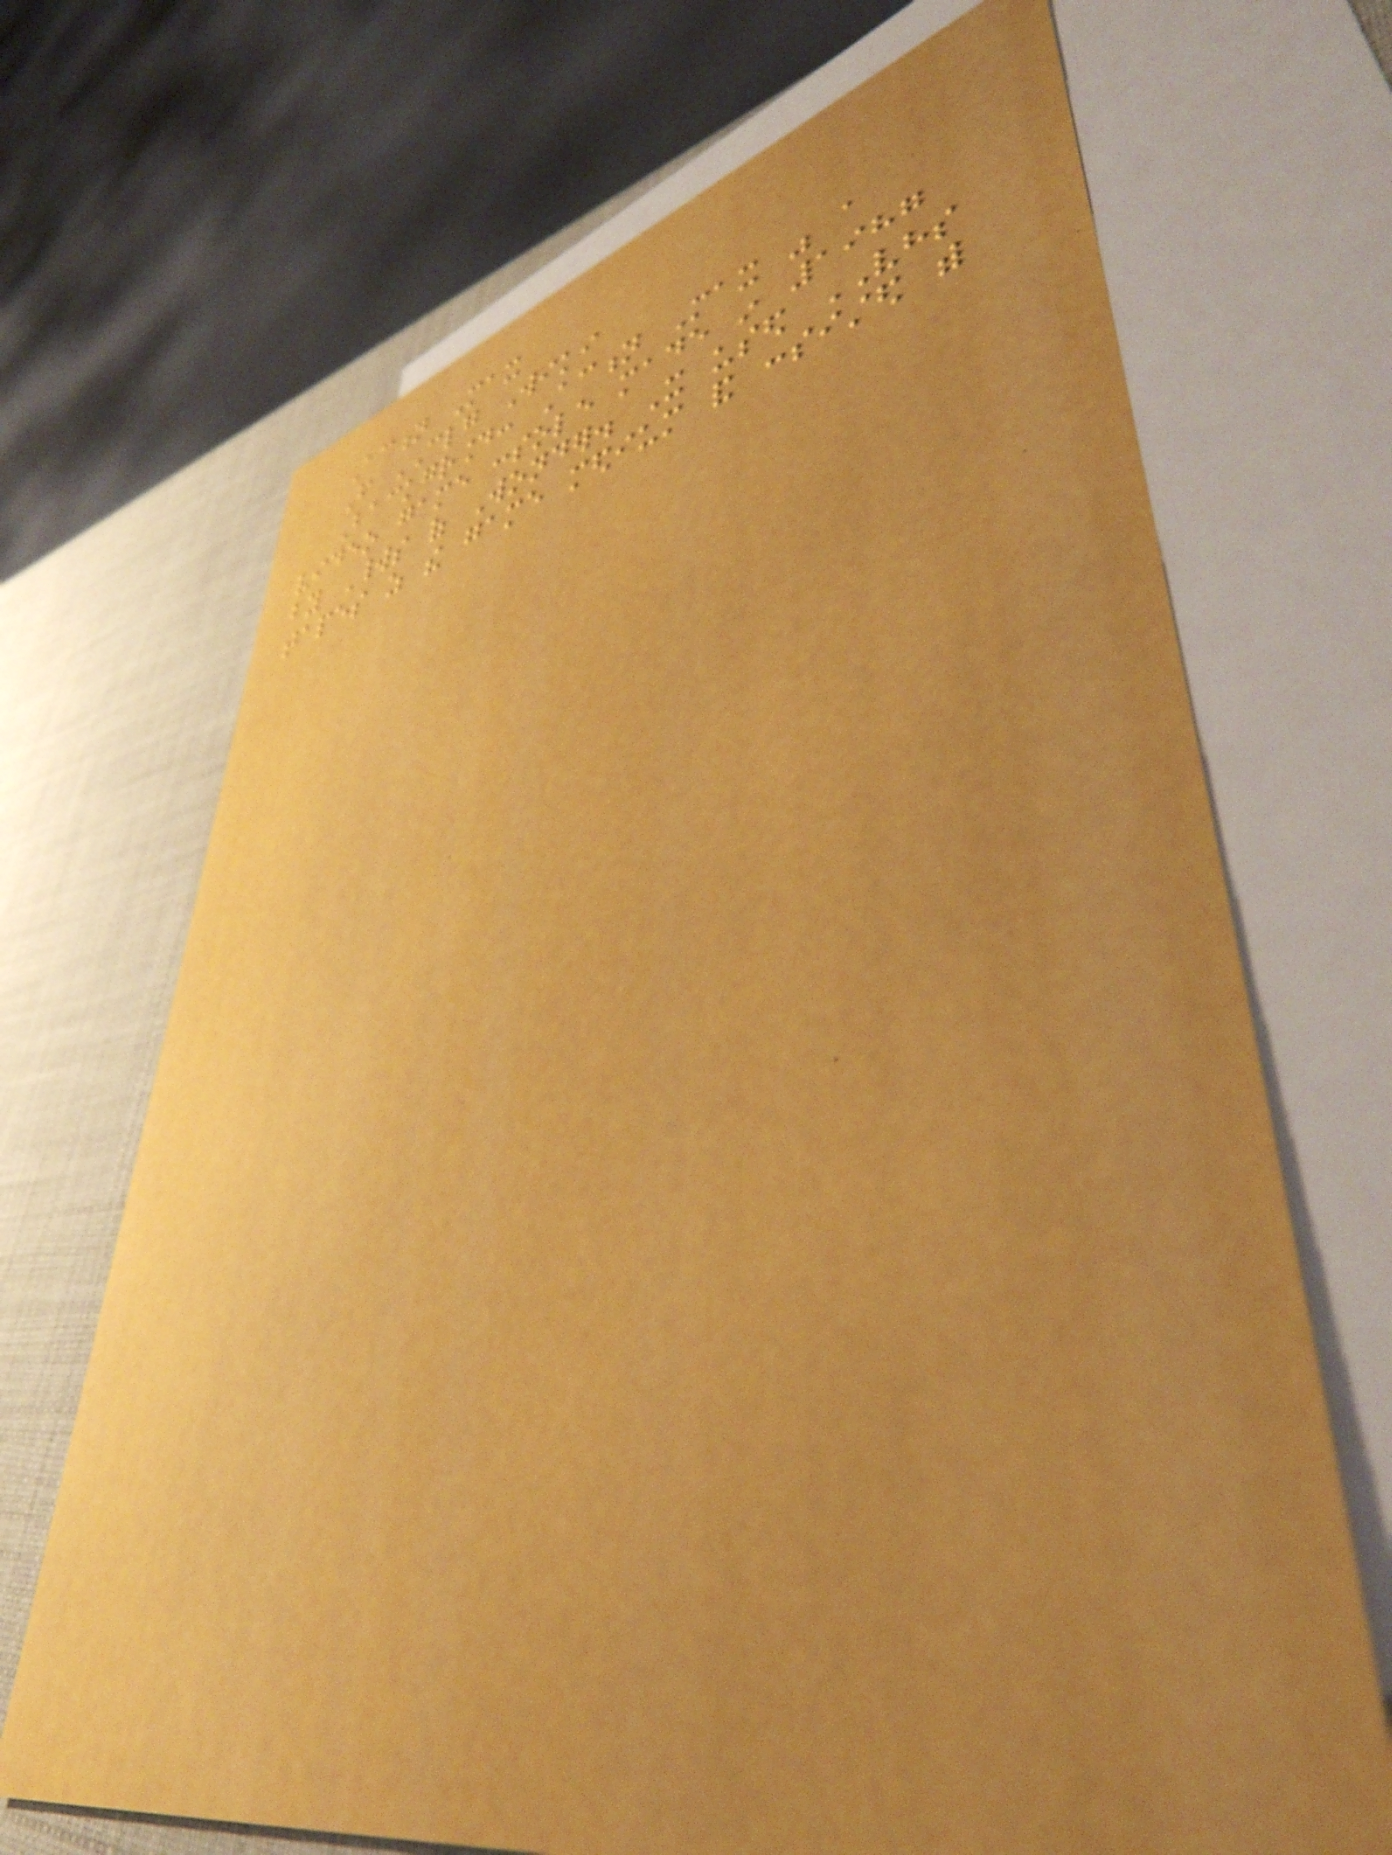Action Max
From CLG Wiki
Background: Action Max was a
video game console made in 1987
by Worlds of Wonder. It used VHS
tapes as the game medium and consisted with
